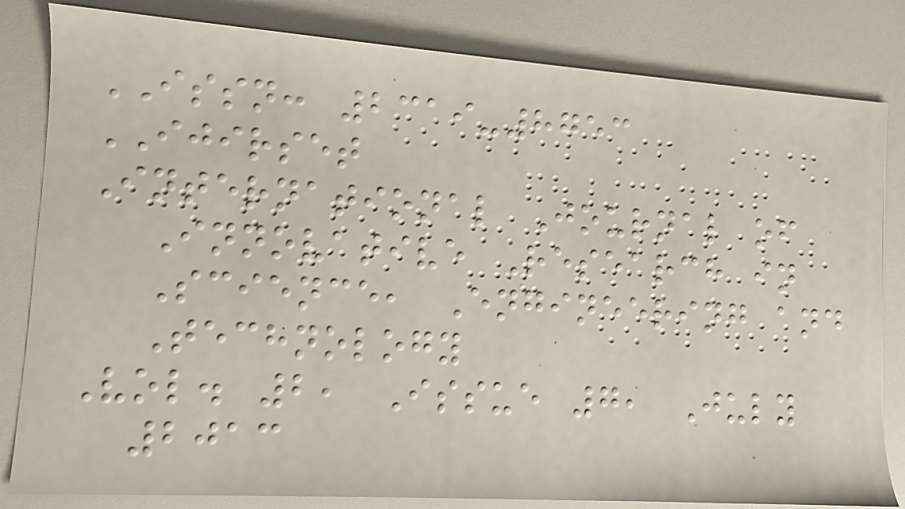ISSN: 2319-8753
IJIRSET
International Journal of
Innovative Research in
Science, Engineering and
Technology
Vol. 2, Issue 7, July
2013
